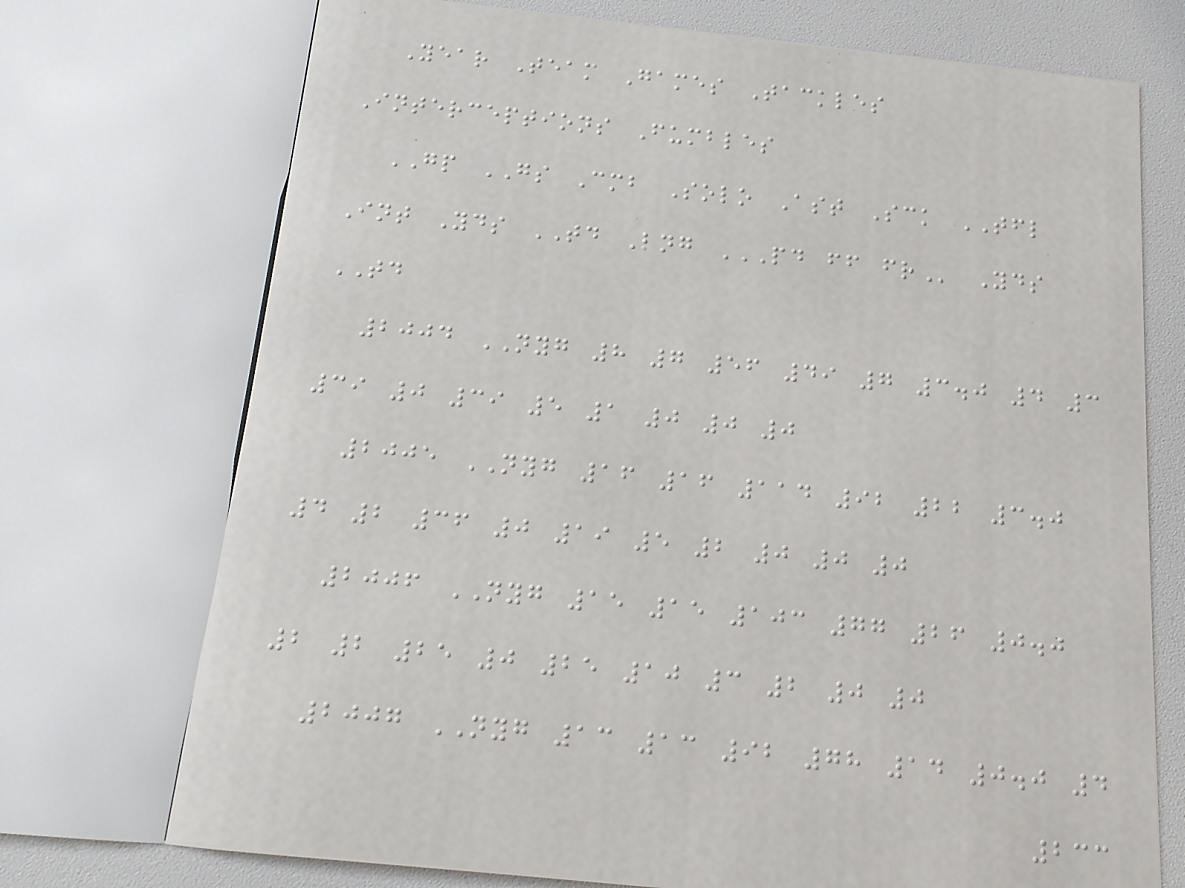Year Team Games Tackles
Interceptions Fumbles
GP GS Cmb Solo Ast Sck TFL
Int Yds TD Lng PD FF FR Yds
TD
2004 NYG 8 7 56 49 7 3.0 4 3
39 0 39 5 1 0 0 0
2005 NYG 16 16 114 92 22 3.0
4 2 36 0 19 5 2 0 0 0
2006 NYG 15 15 103 77 26 0.0
2 2 25 0 25 10 3 2 0 0
2007 NYG 13 13 92 78 14 0.0 4
233
